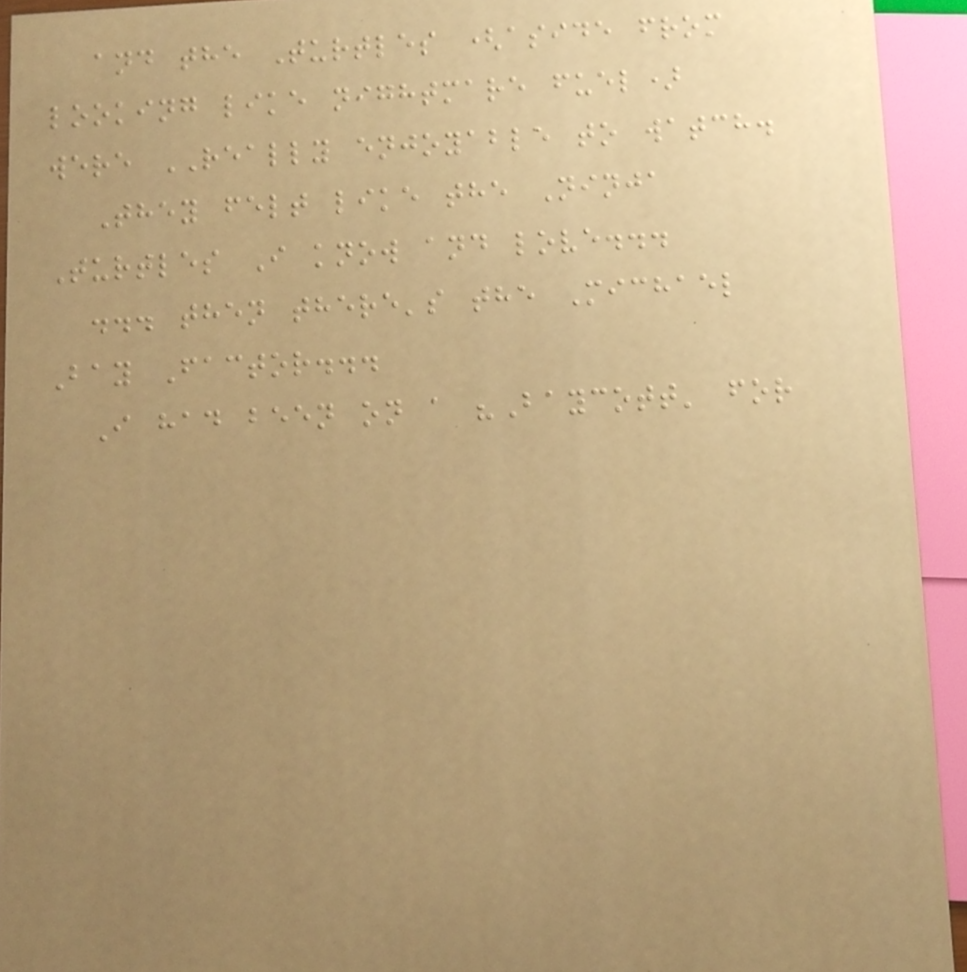and the Turtles (aside from
looking like nightmare fuel)
were REALLY enjoyable to watch.
They felt like the Ninja
Turtles I know and love...
... then there's the Michael
Bay Factor...
I had been on a "Baycott' for
